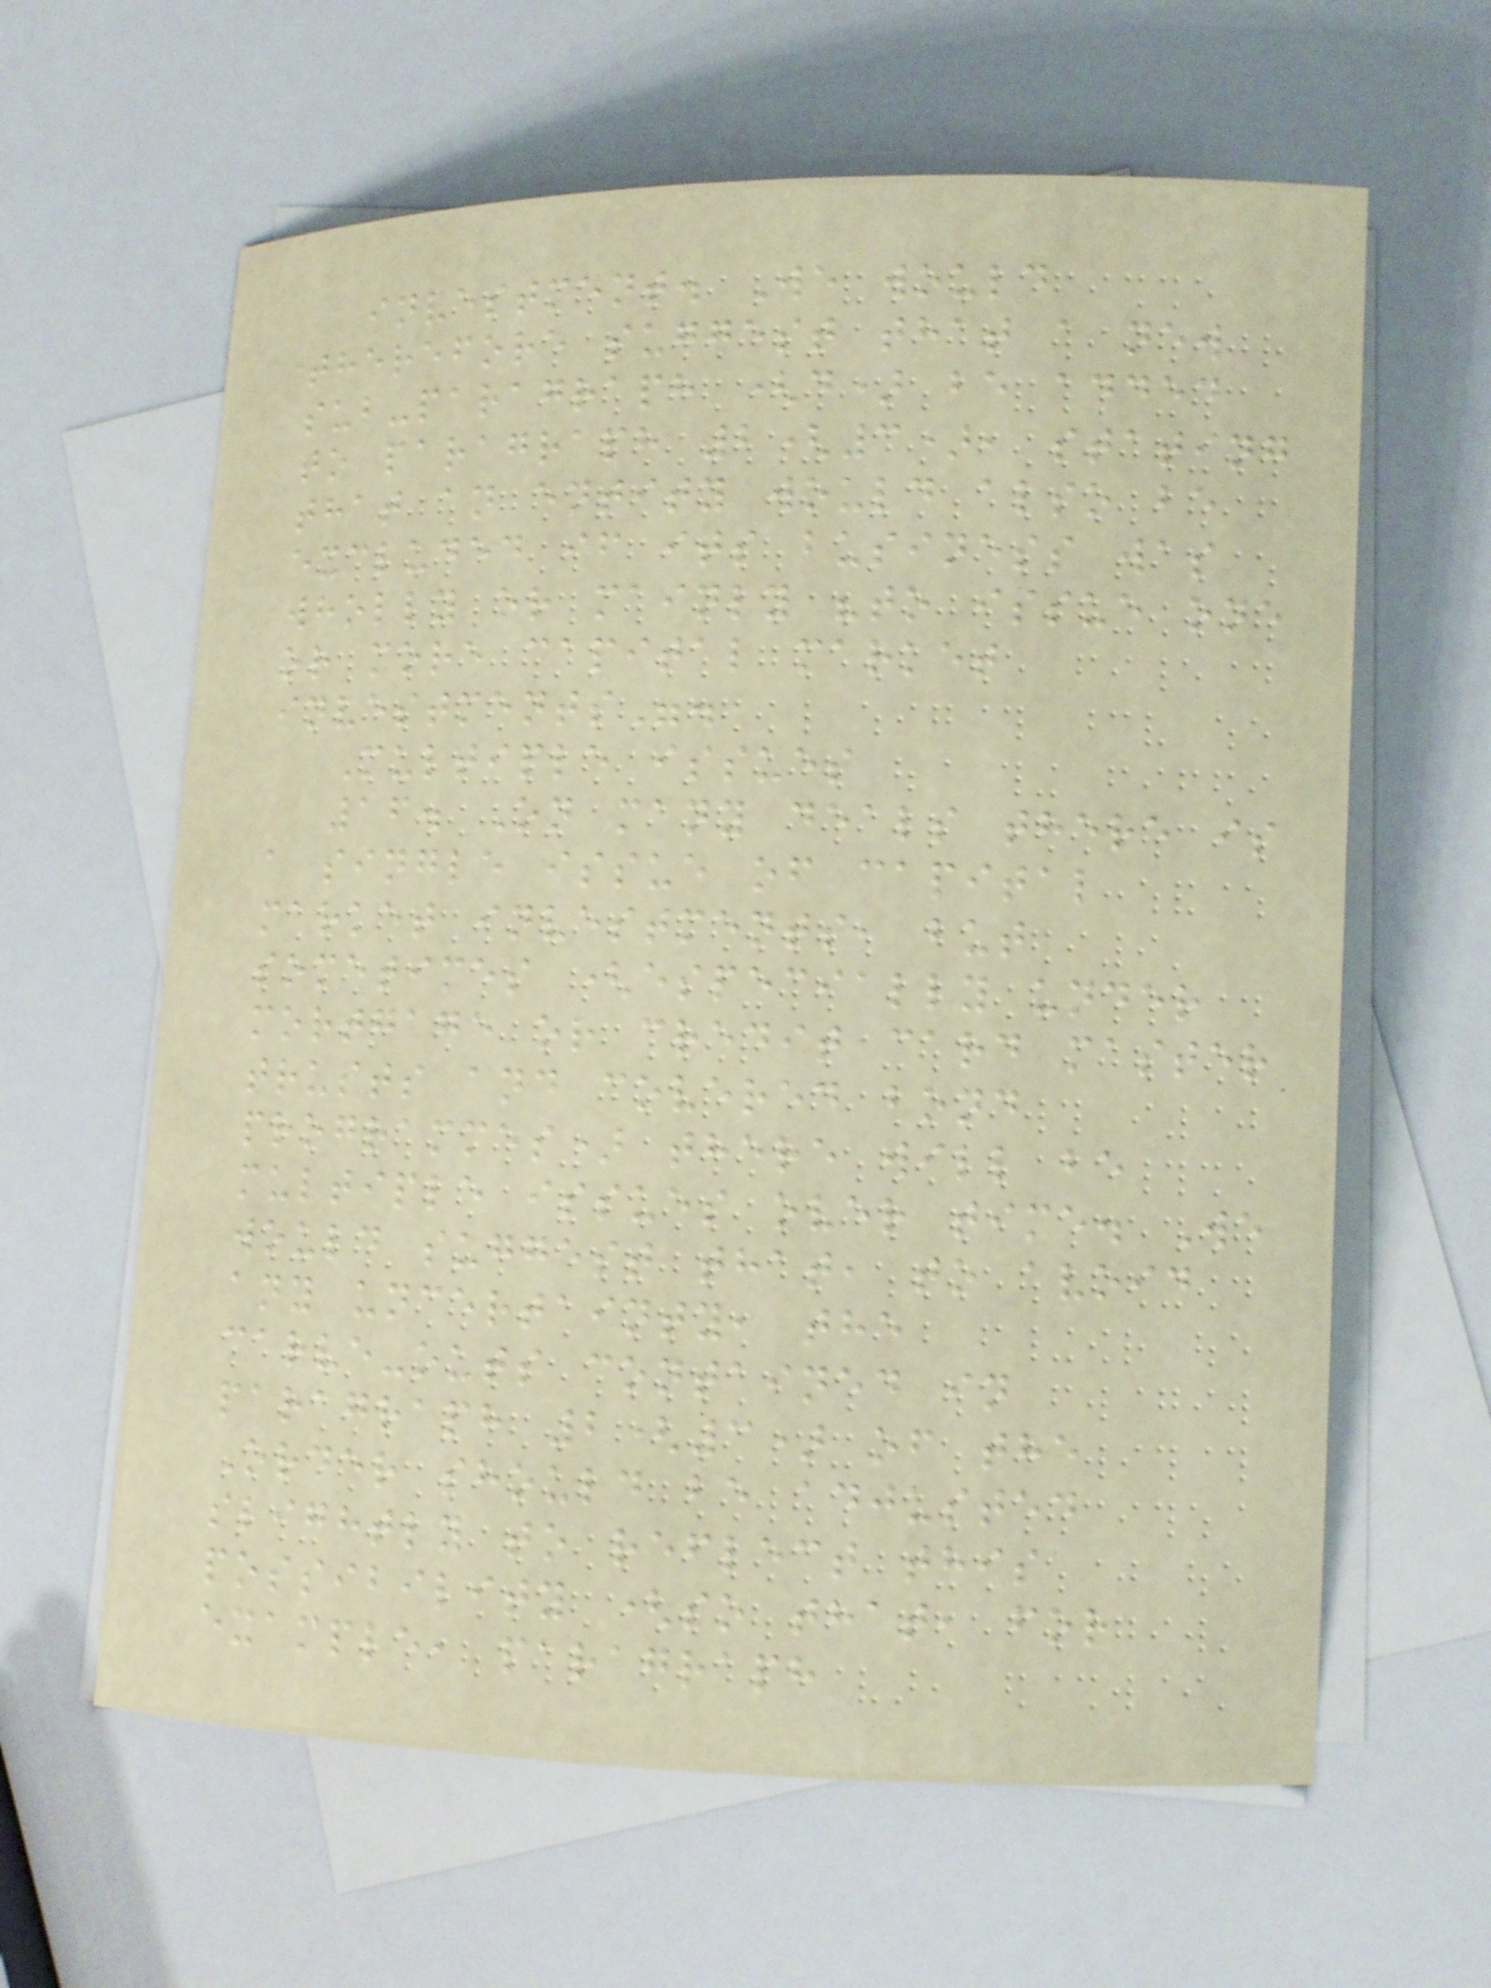investment. We would
therefore suggest that a new
sub-paragraph (d) be added
to paragraph 2(3), stating
that an entity would also be
excluded if its business was
wholly or mainly "to issue one
or more capital market
investments".
Multiple issues
16. On many deals there is
a single issue of capital
market investments, but
sometimes (especially under
mortgage or credit card master
trusts and covered bond
programmes) there will be
multiple issues over time. We
would suggest that, to avoid
any uncertainty, the
carve-outs contained in
paragraph 2(3) of the
Order should be adjusted
slightly to reflect this
possibility (so that, for
example, paragraph
